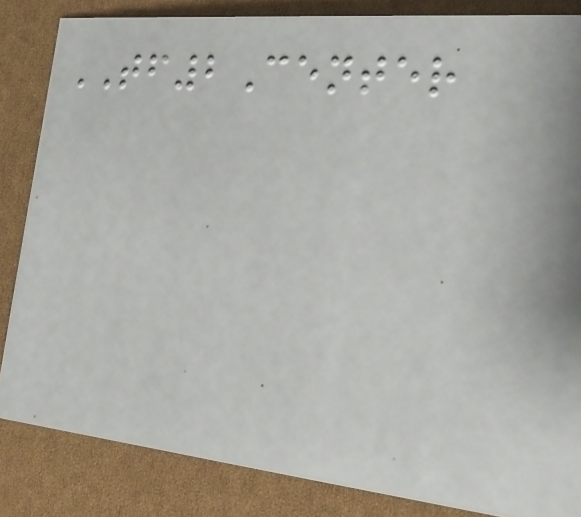TF2Center
